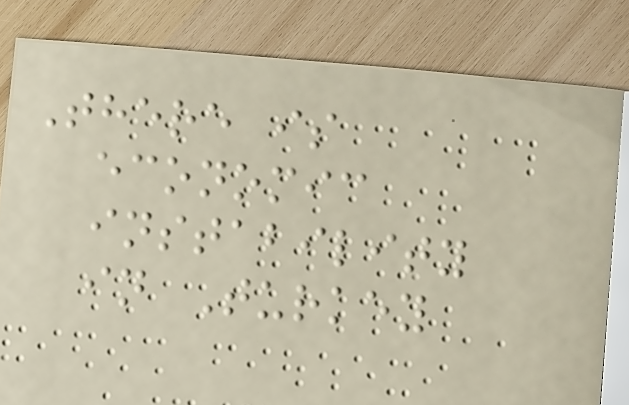There is
economic
instability
in Turkey
